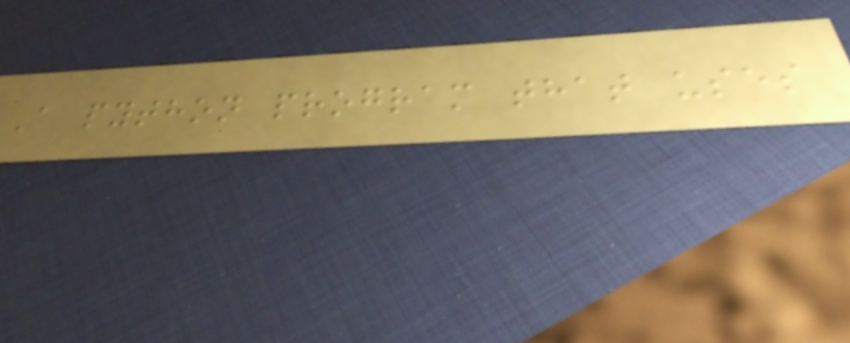A python program that uses
